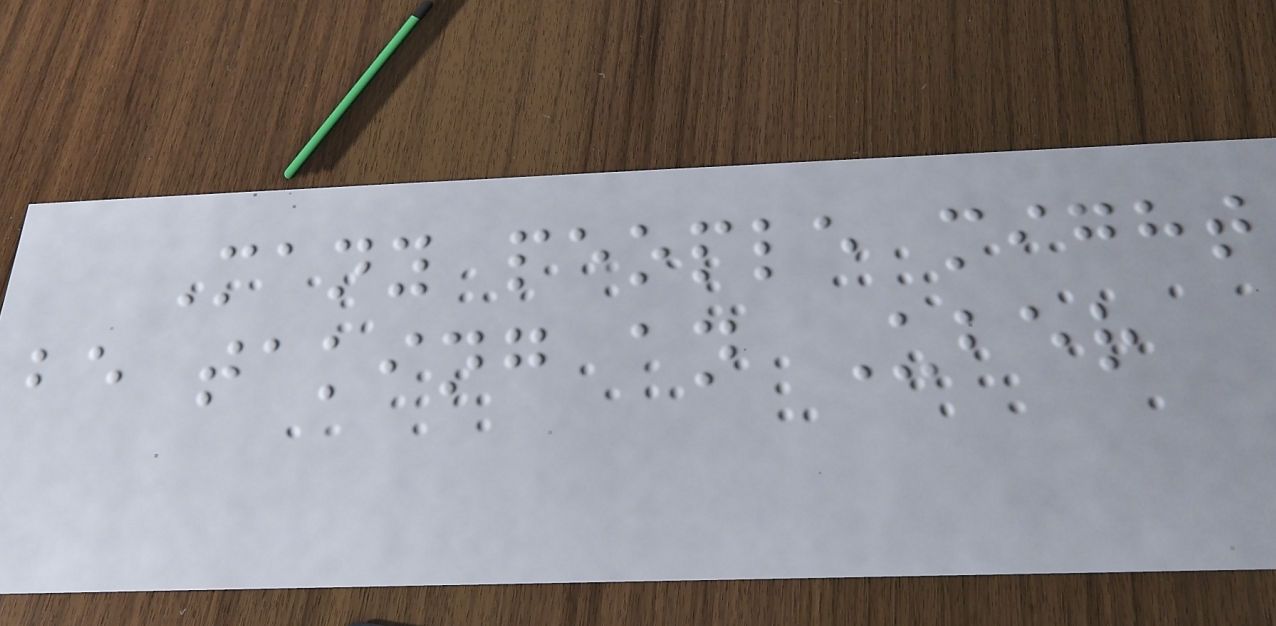Many people might
be taking an Uber
